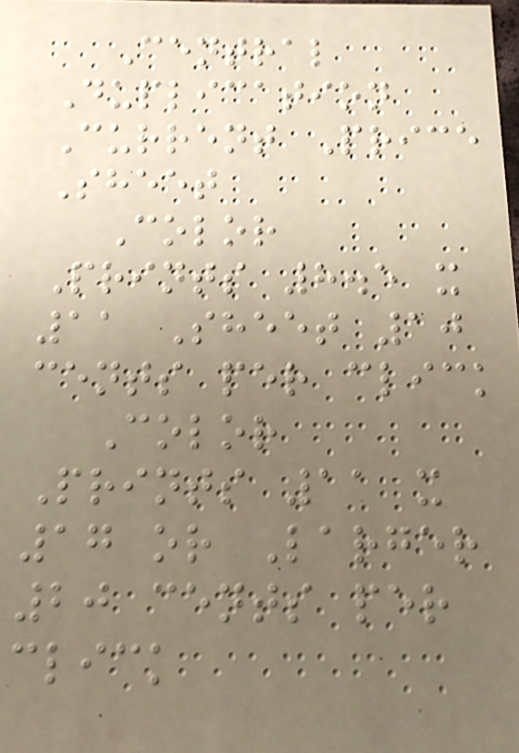Central
Duplication
Current Price
Sheet
Color
Prints 8.5 x
11 Sheet 10
cents per click
Color
Prints 11 x
17 or Larger
20 cents per
click
